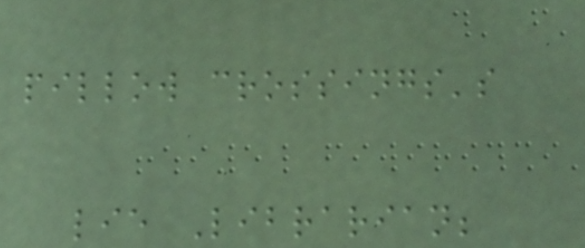pillow crossings's
lie Librarian;
